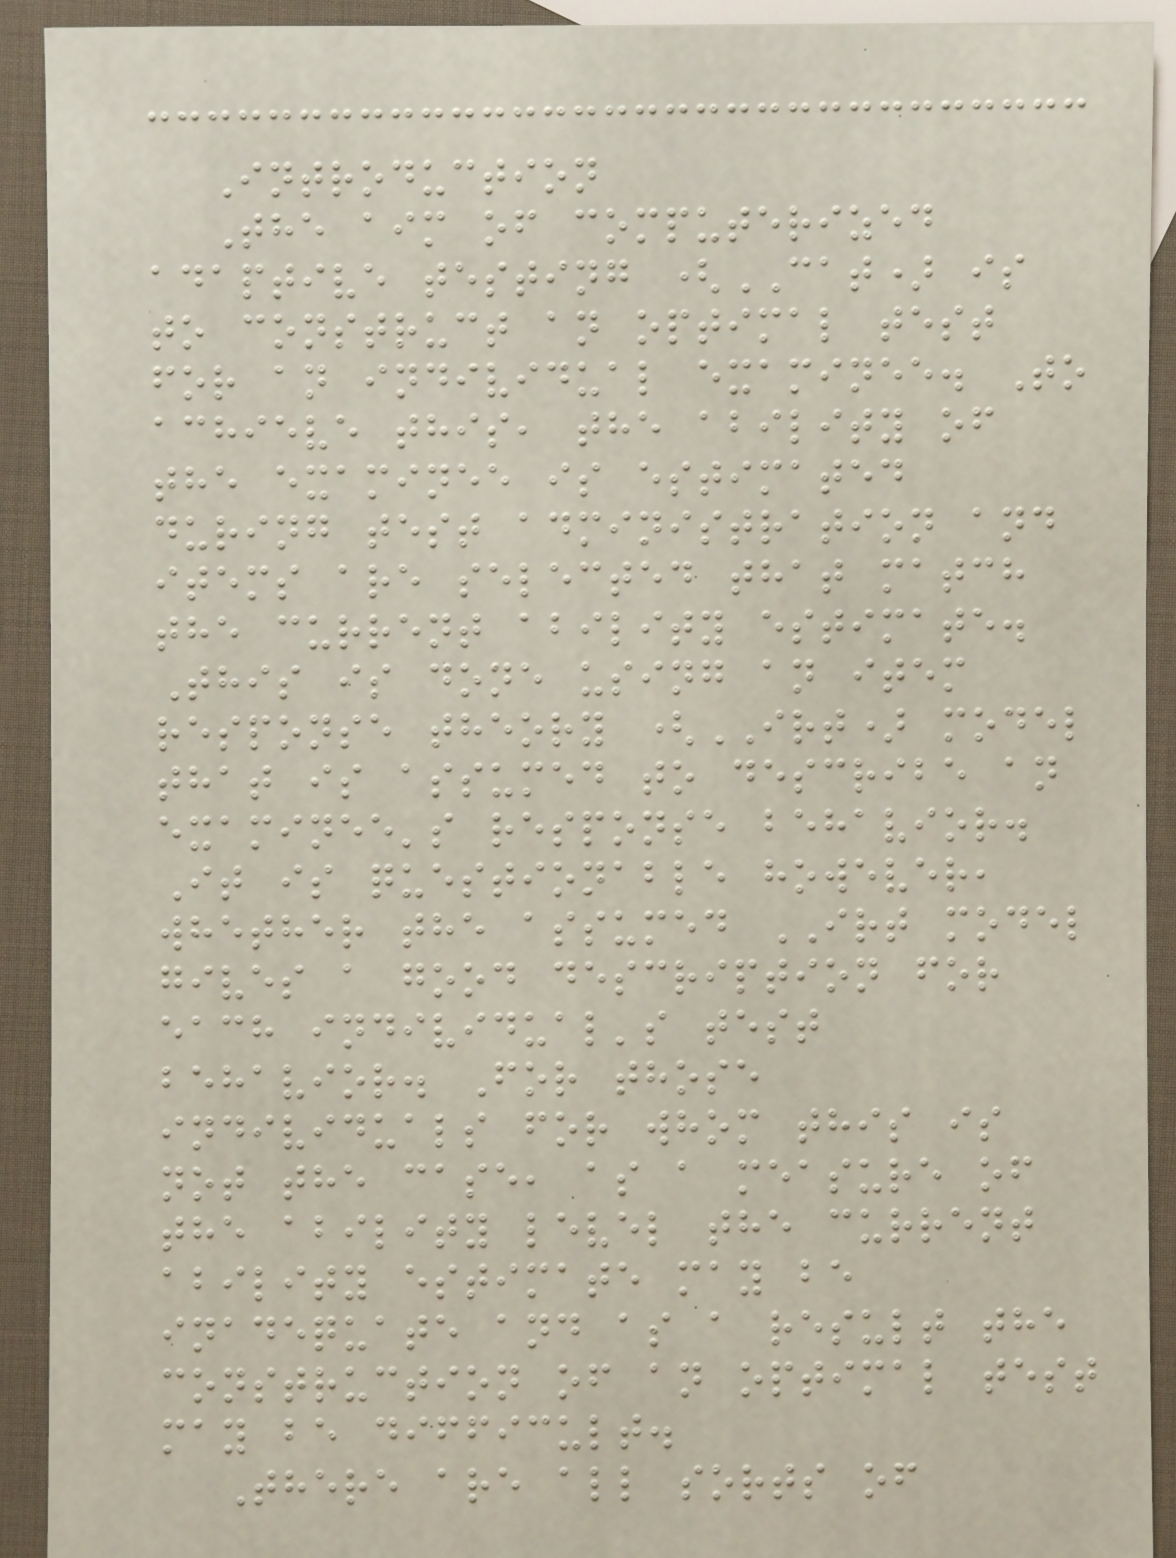Introduction
The aim of computerized
adaptive testing (CAT) is
to construct an optimal test
for an individual examinee. To
achieve this, the ability of
the examinee is estimated
during test administration and
items are selected that match
the current ability estimate.
This is done using an item
response theory (IRT) model
that is assumed to describe an
examinee's response behavior.
It is questionable however,
whether the assumed IRT model
gives a good description for
each individual's test
behavior. For those
individuals for whom this is
not the case, as a measure of
the ability level the current
ability estimate may be
inadequate and as a result the
construction of an optimal test
may be difficult.
There are all sorts of
